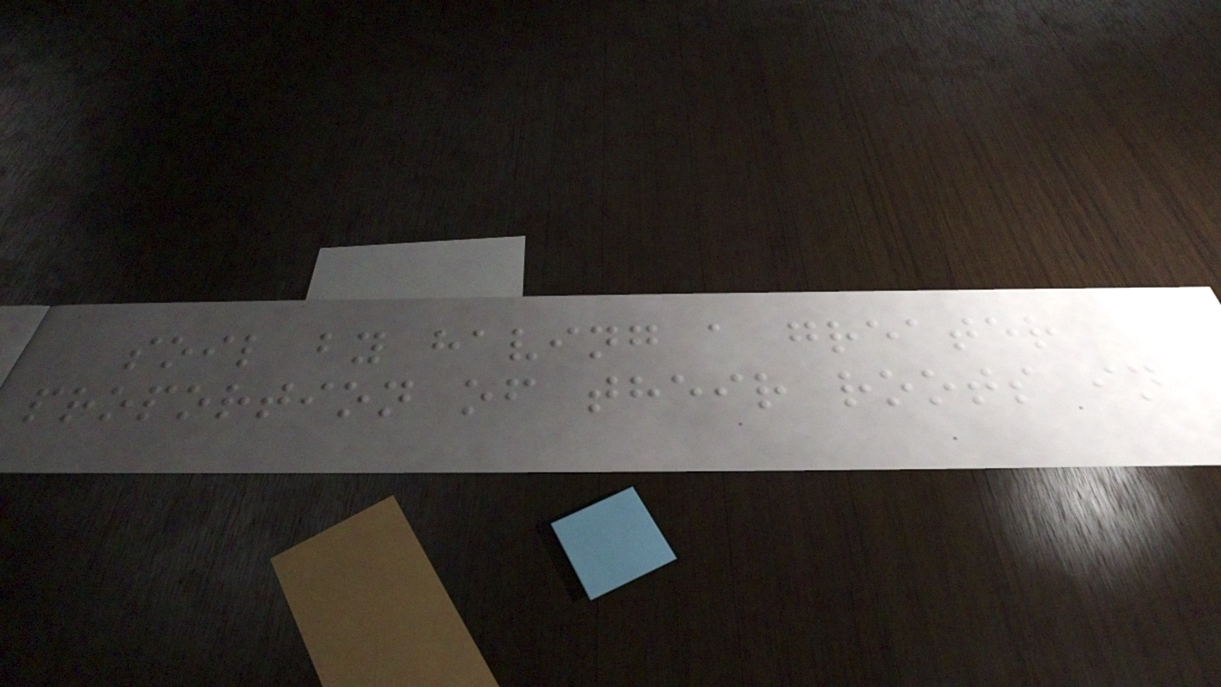soil by having a greater
proportion of their roots in
